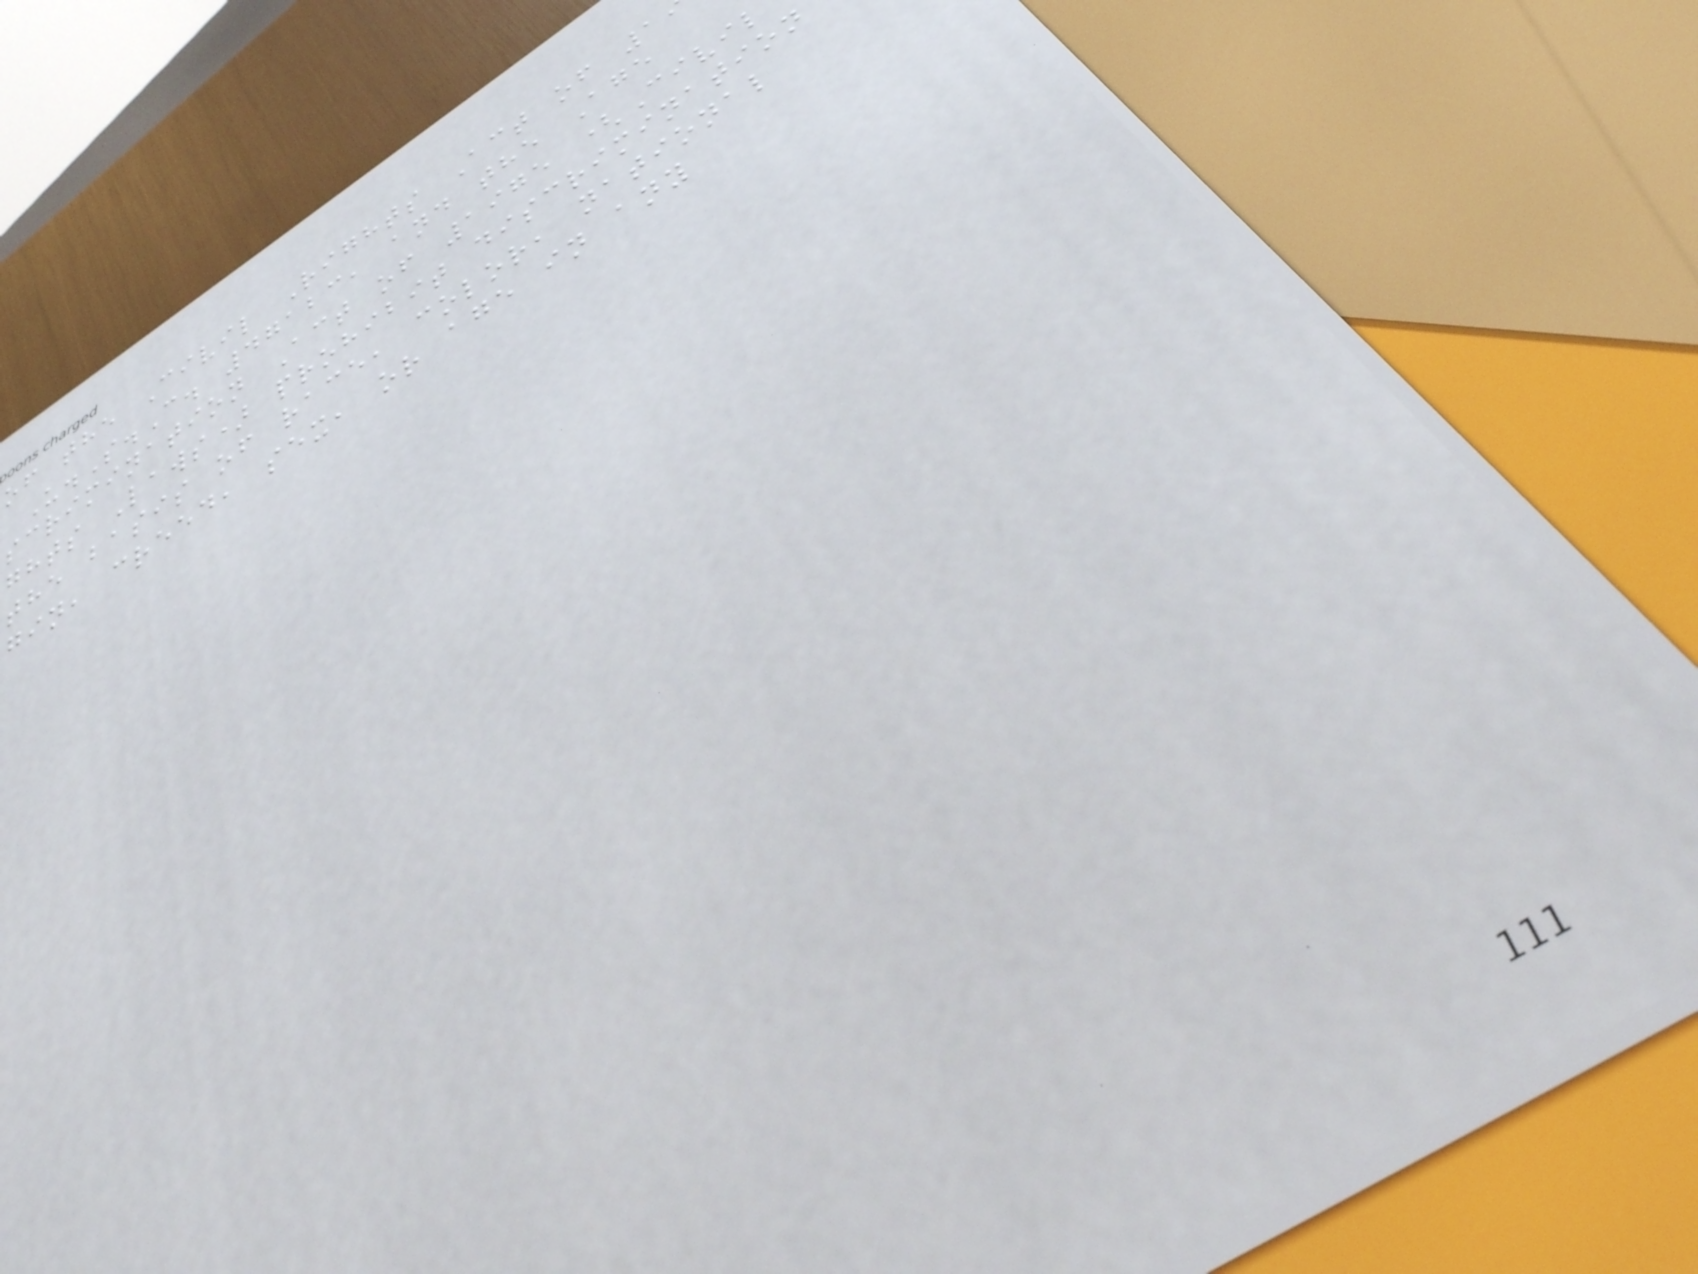of the Civil Rights Act of 1
U.S.C. 47123, and the Age
scrimination Act of 1975 (Civil
ghts Laws) prohibit discrimination
the basis of race, color, national
gin, creed, sex, or age in any
